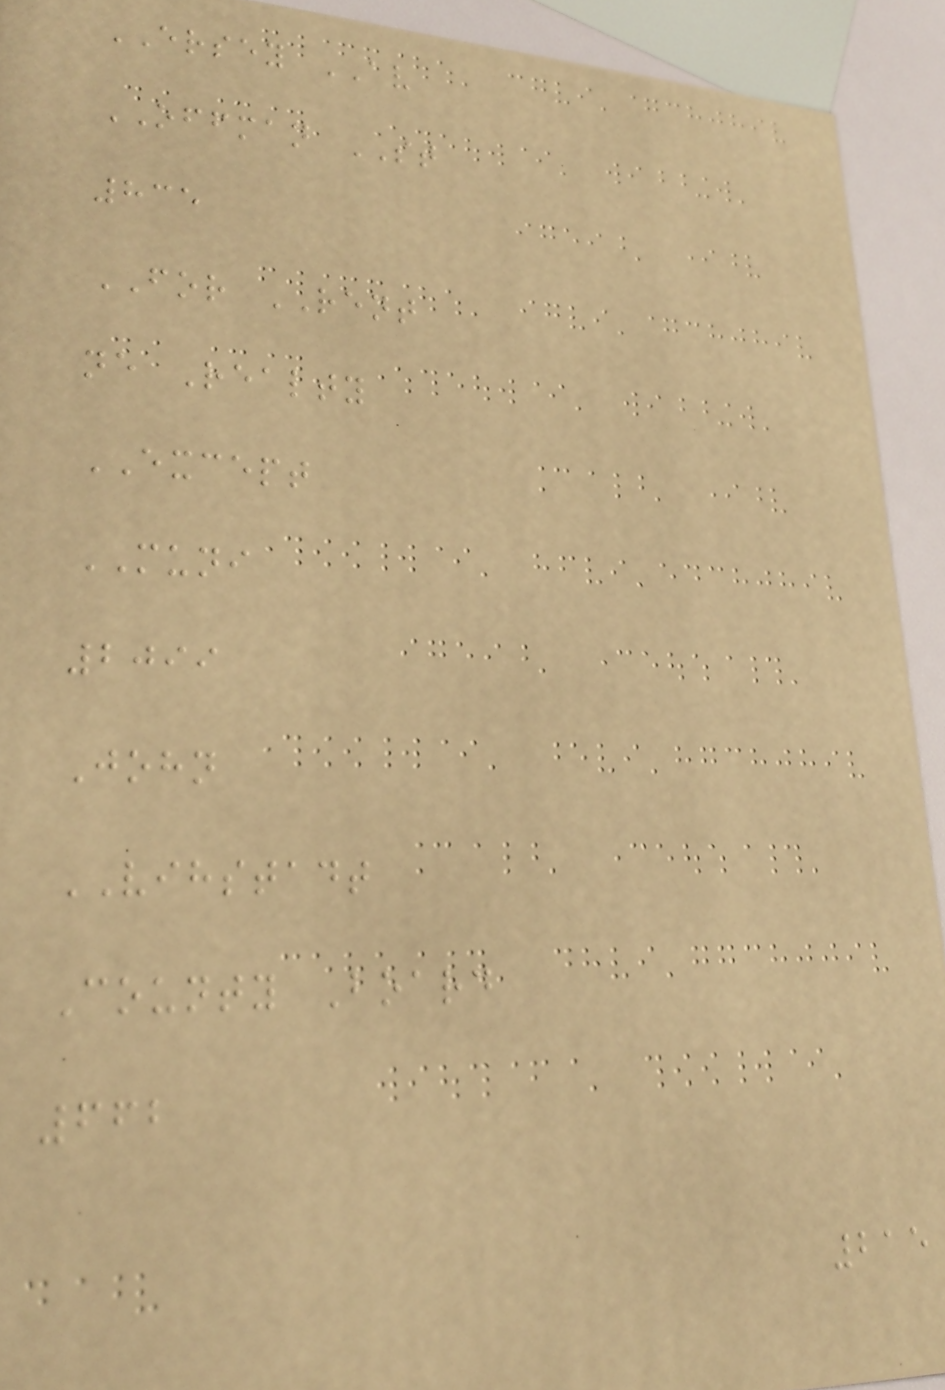ERSEY AV
OFFMAN ST
835
FOR RENT
ne Realty
EXCEPT
MUNI
2099
John
VIHSTADT
County Board
662
215
